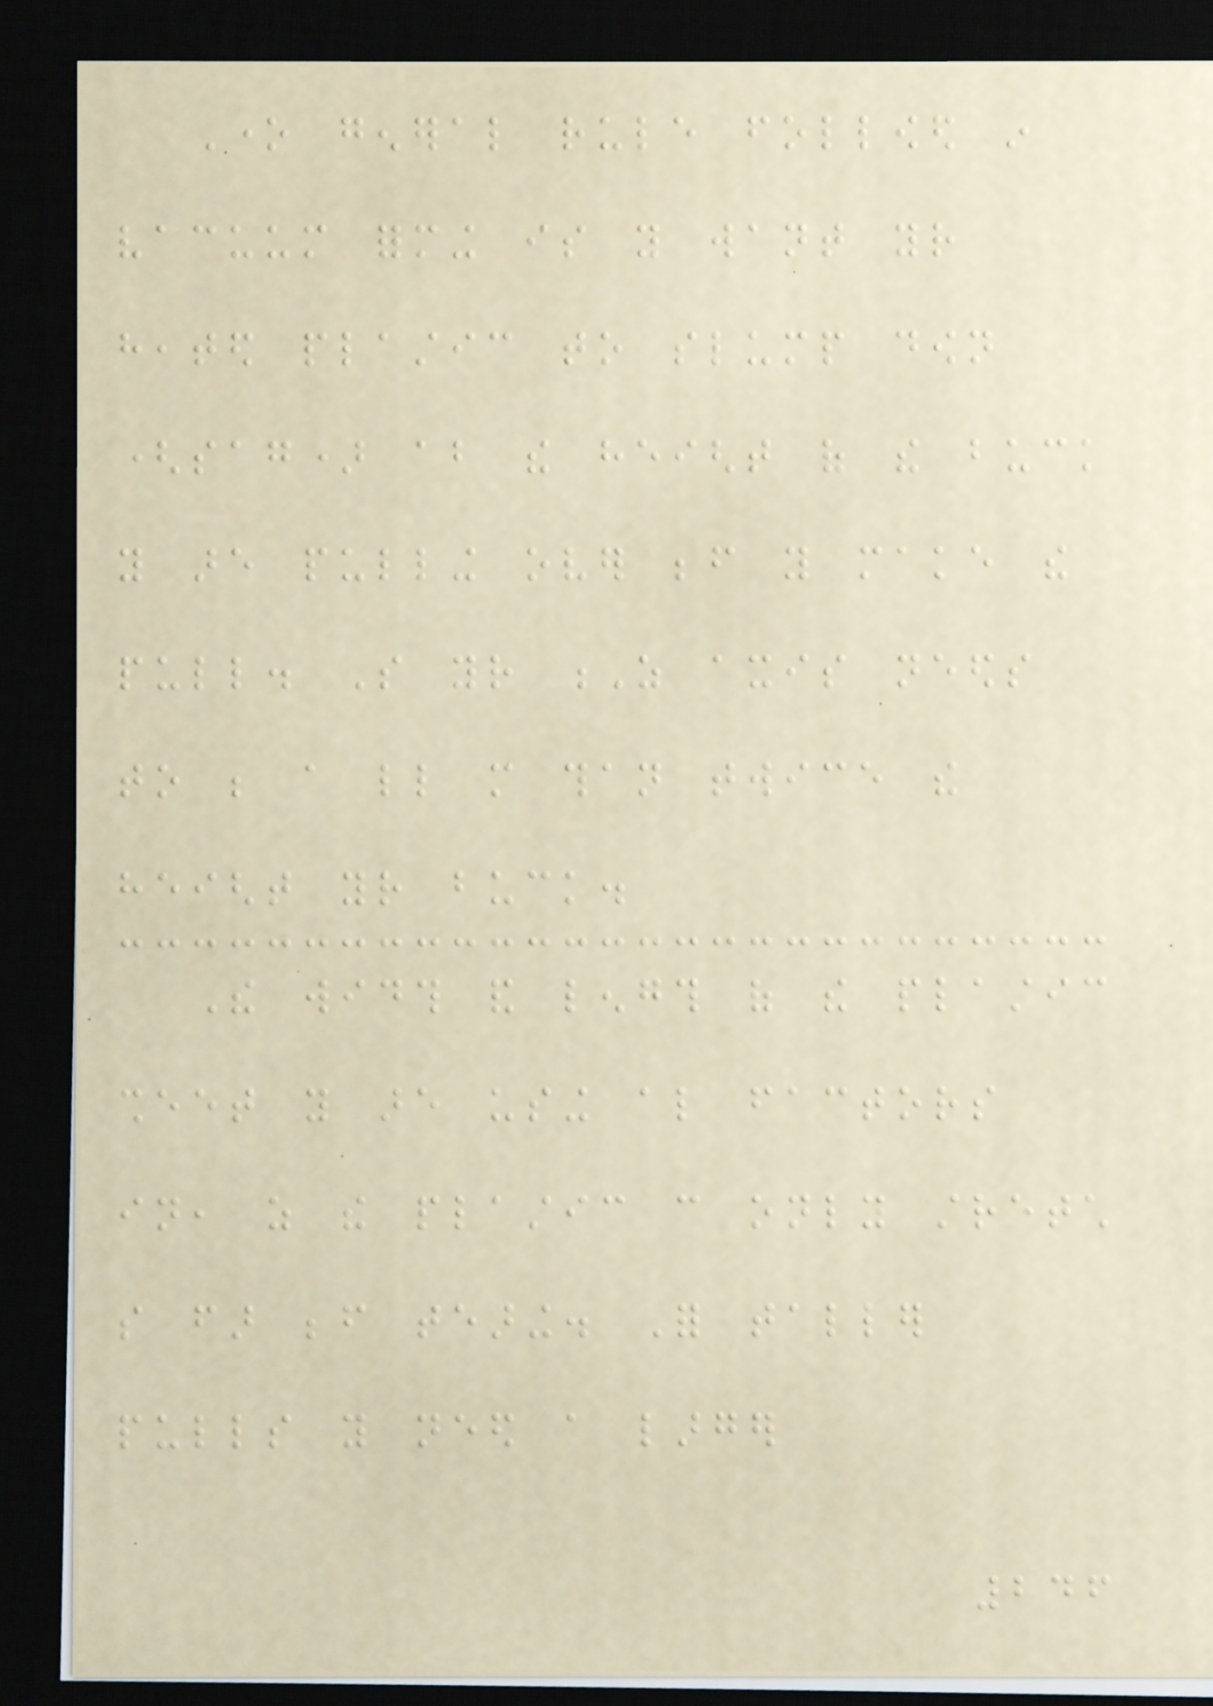One general rule followed in
vacuum forming is you want your
heated plastic to slump down
(sag) about the height of the buck
you are pulling over before you make the
pull. So your Z axis needs
to be a little more than twice the
height your buck.
The width and length of the plastic
sheet you are using also factors
in, as the plastic can only stretch
so far before tearing. For taller
pulls you need a larger
246
